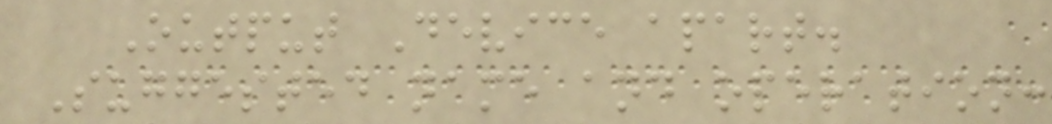Output Device apart.
Suggested name and operation:
